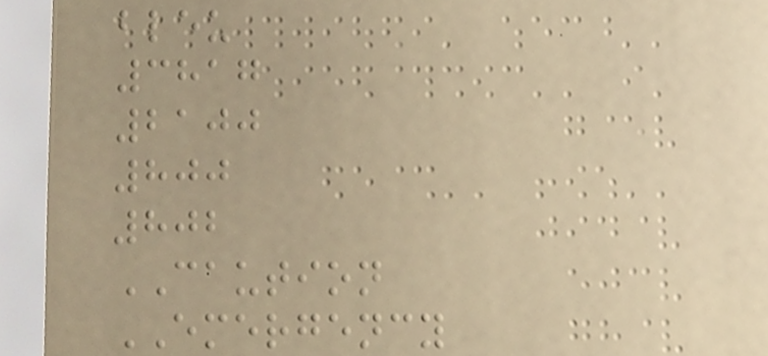bleu
3817
2100
800
802
CAUTION
EMERGENCY
